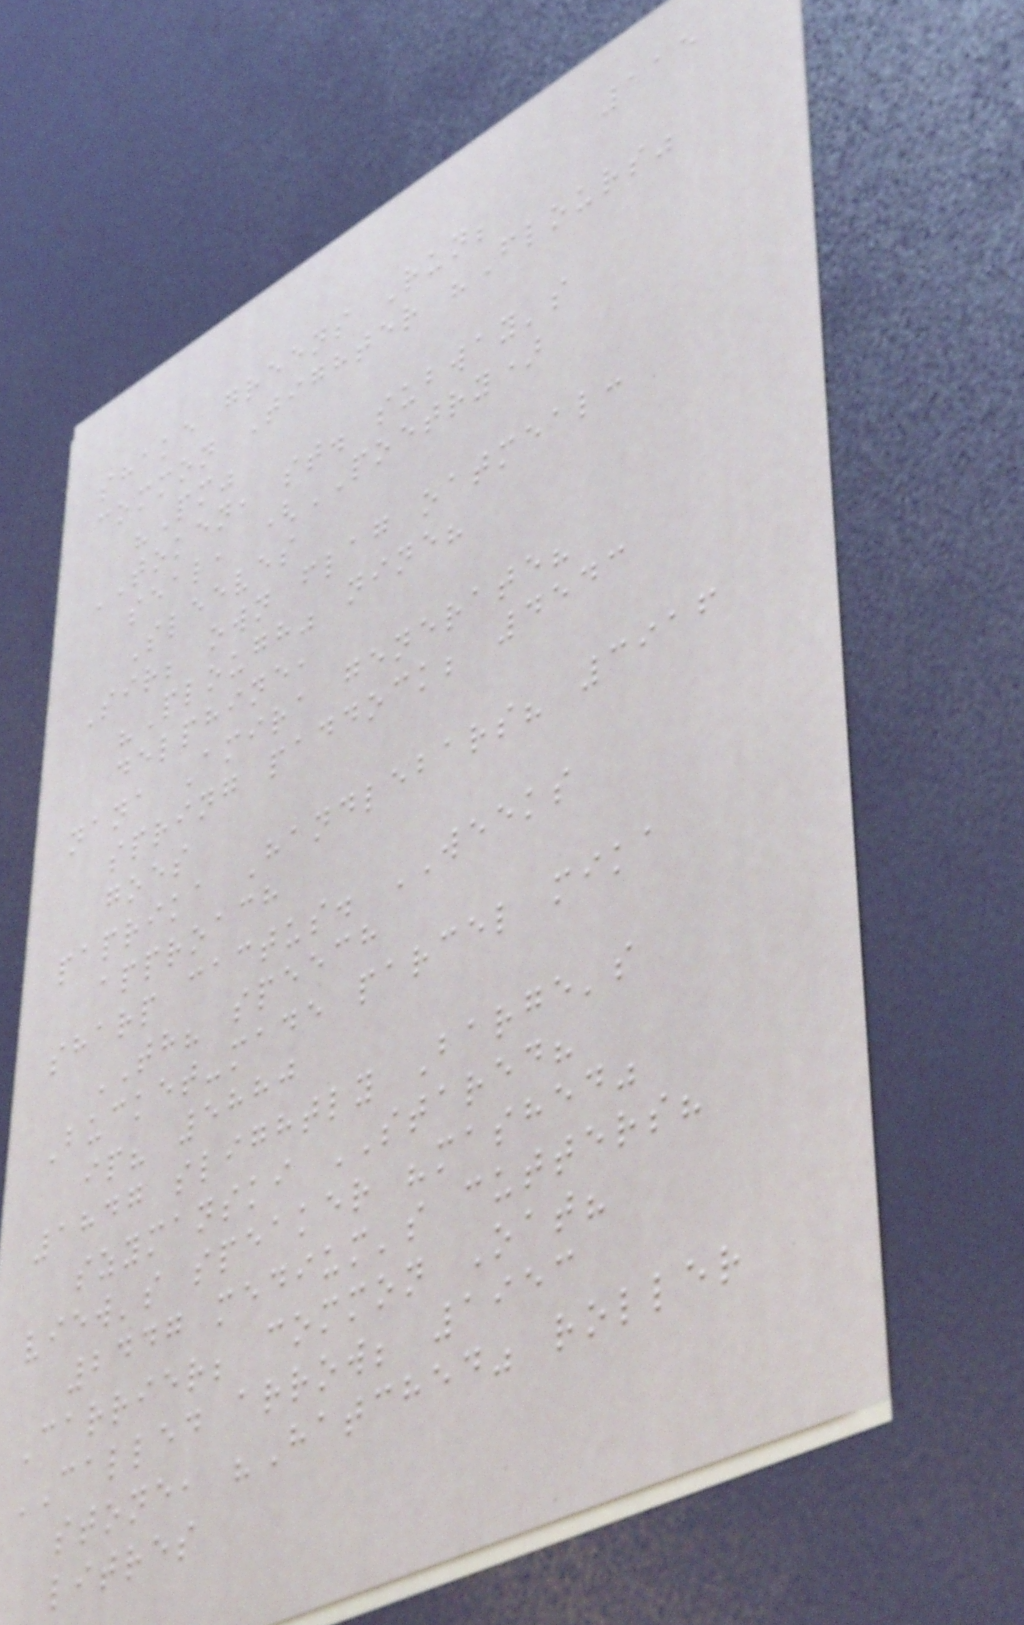115
shake greens Run;
common Tighter "Flours"
"Pm"
TOKEN, st. subway's
seal, (POETRY)
Sleeves
Sir; own flag oatmeal:
"Plough" nine?
delphine,
nana Amira generate?
spring paddock; 4543
goes
paprika Handlebars? 3916
approach
sharp cactus. WEEKS
TH? speech
Bucket-made parcel mika
ip? 5880
1847 slightly Barge's
szymanski STARED?
view's speaker "mashed"
2447 medium's cutters?
Carrier; common Oat?
CALLED arrow; 1953
stone, "Hatched" roller
litres
